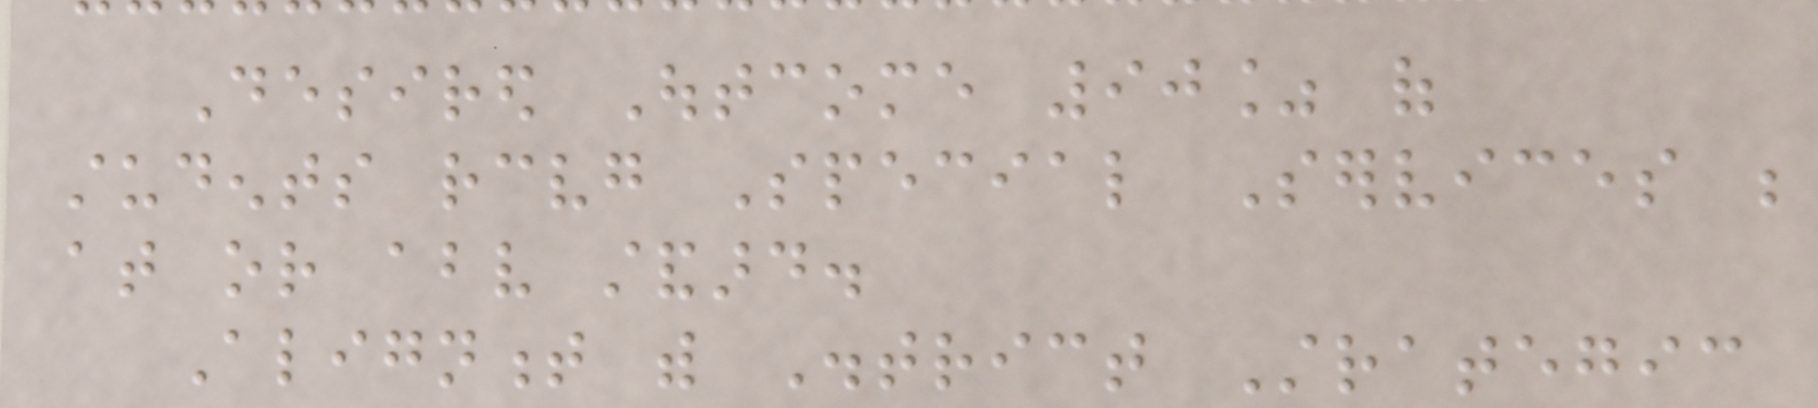Desired Outcome 90% of
students receiving Special Services be
at or above standard.
Alignment with District Strategic
